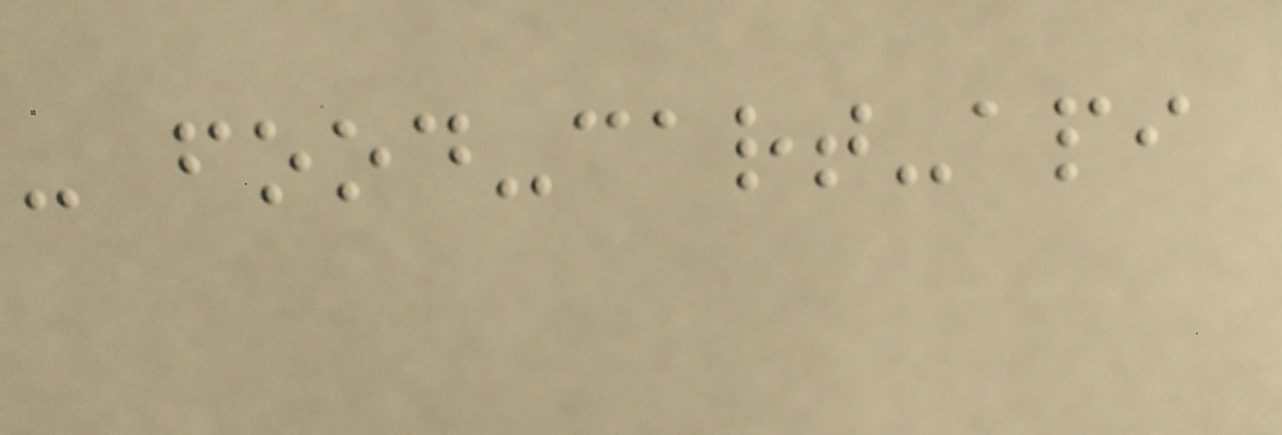- food-cart-api
